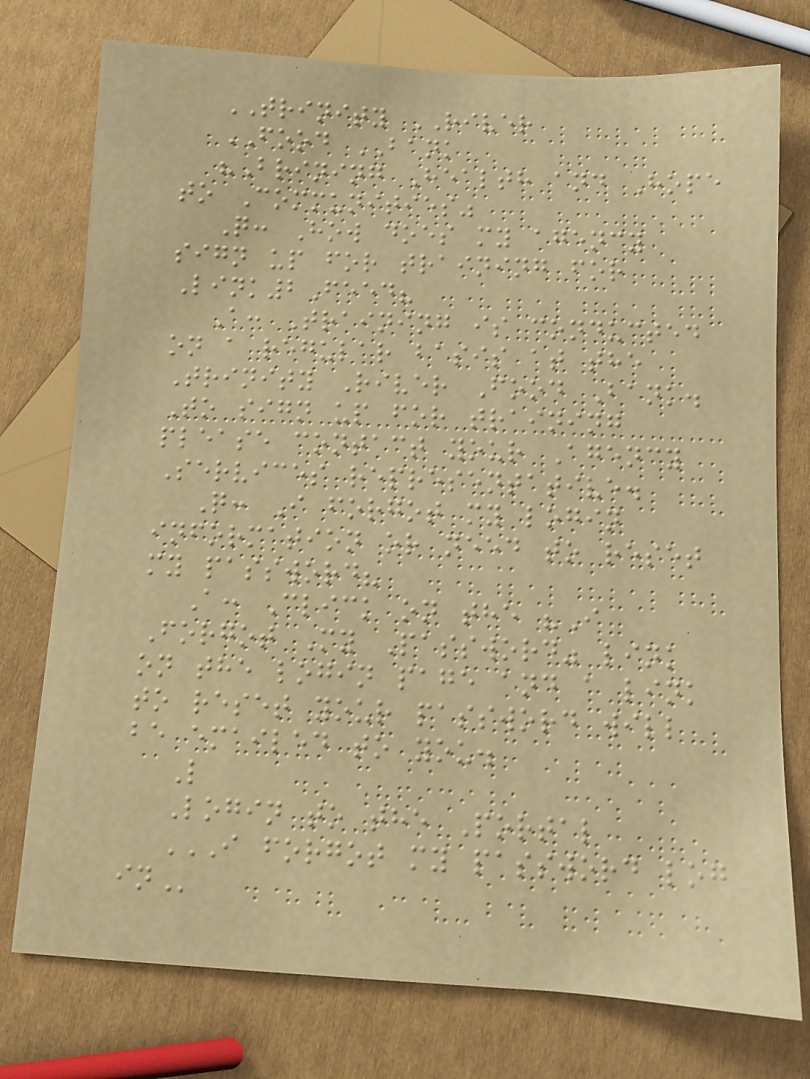TRINITY RIVER
FOOD BANK
"Brining Health and Hope
to Communities"
Q: How does my agency
sign up for training for
Link2Feed?
A: Training is conducted
on a regular basis at the
Trinity River Food Bank.
To sign up for training
please contact your Agency
Services representative.
Q: I forgot my login
information or need to reset
my password?
A: Click on the "I
Forgot My Password" link
on the login page and a link
to reset your password will
be emailed to you.
L
Login to the Portal
I FORGOT MY PASSWORD LOG
IN
